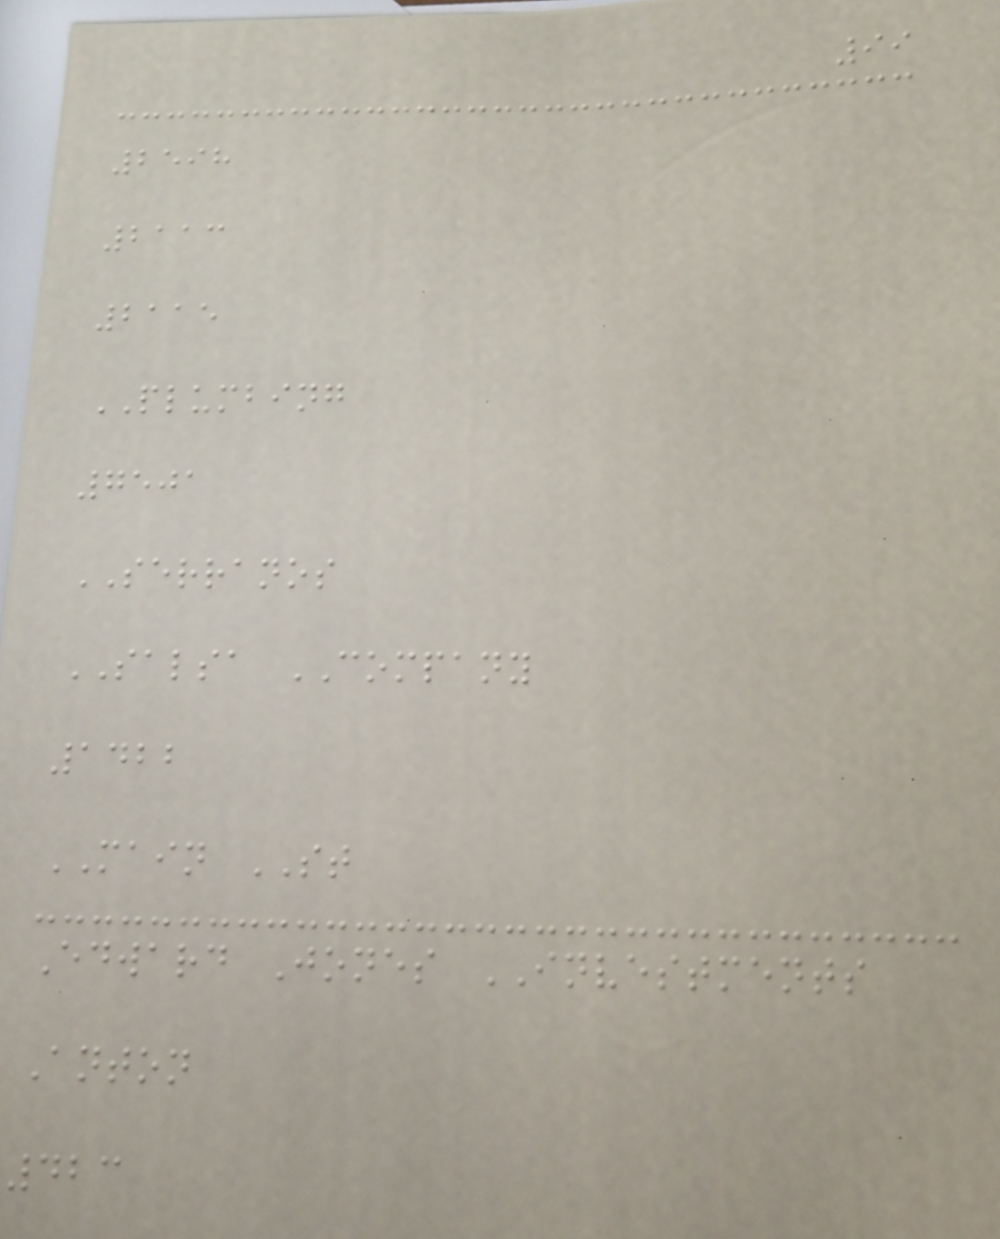99
2598
2113
2115
PLUMBING
7501
SERRANOS
SALSA COMPANY
1422
MAIN ST
Edward Jones INVESTMENTS
Anton
423
